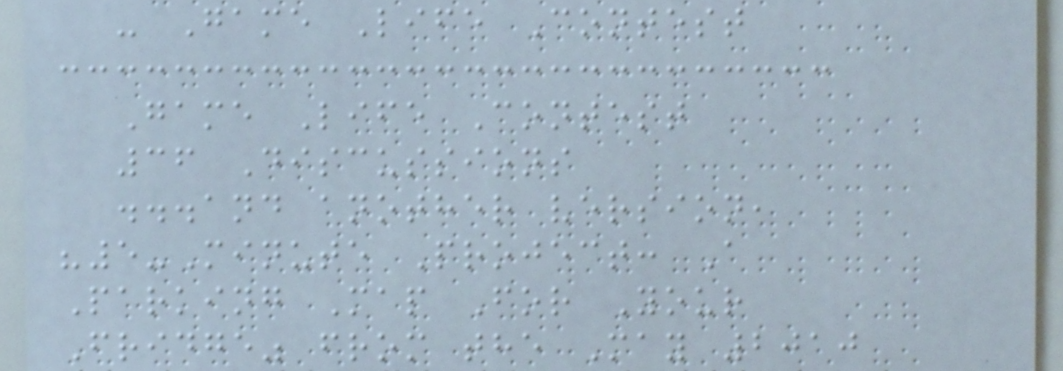- Game Life Contest
Game Life Contest
36 Discussions
...and another version,
"5-Minute Project: A
Parking Map For Your
Fridge" from the May 2010
